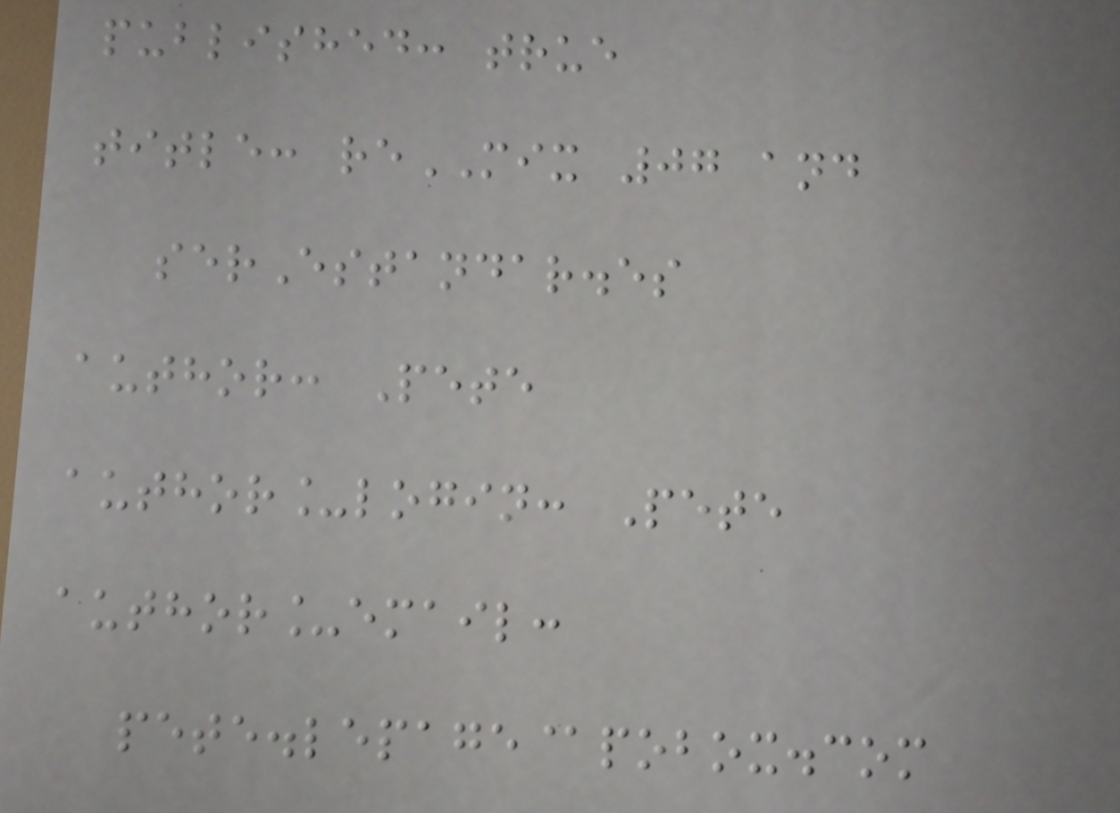published: true
title: reMIX 07 and
serEstandar.es
author: Pete
author_login: Pete
author_email:
pete.lepage@pobox.com
